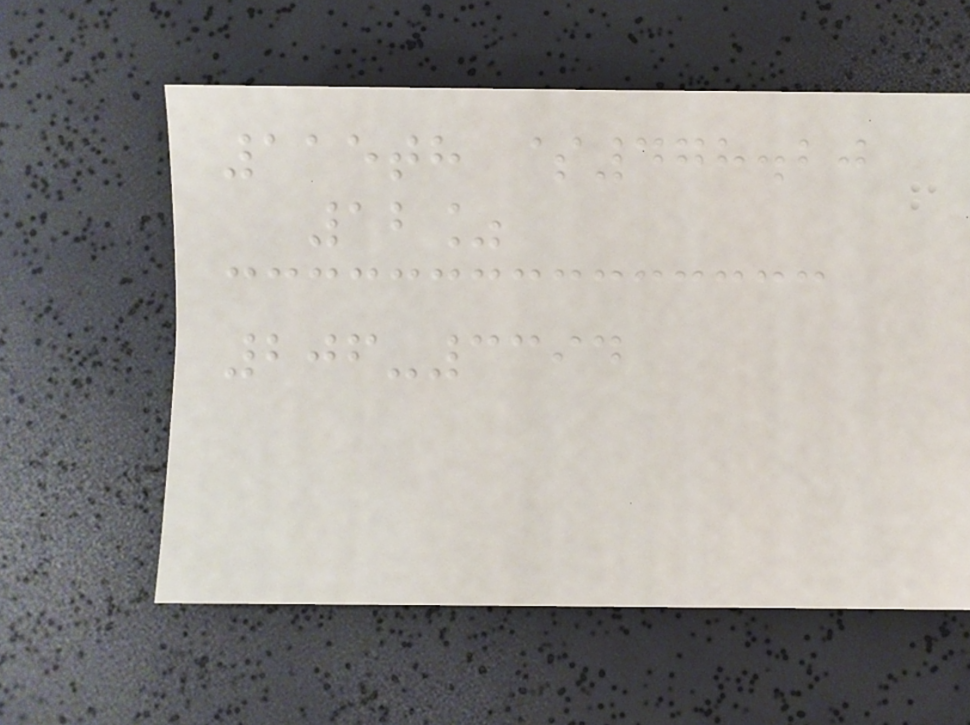115th $478.20
12%
206-3394
